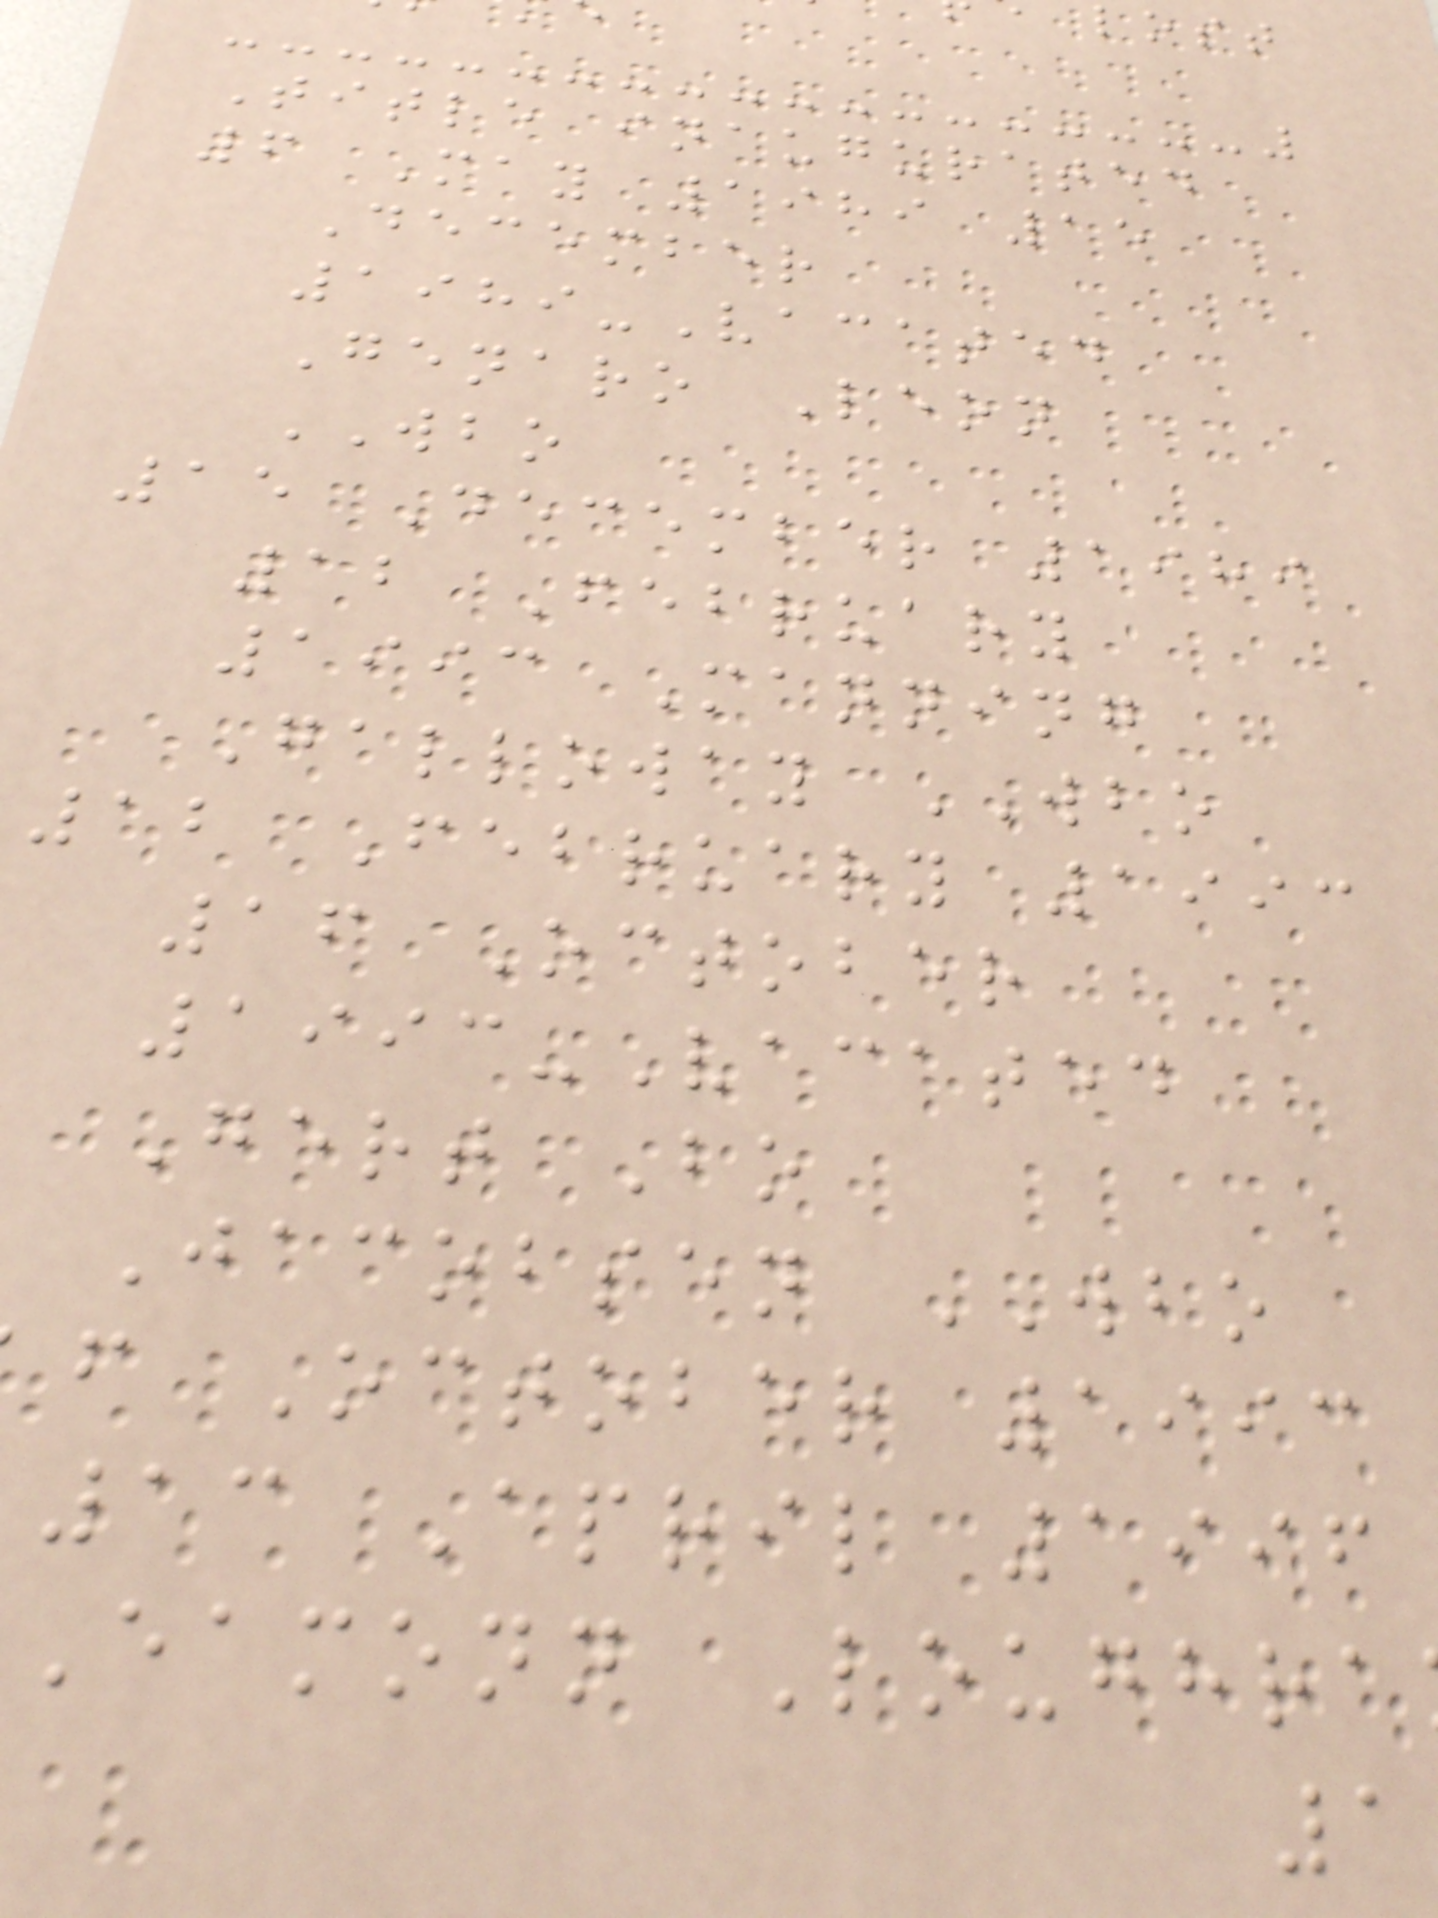Title inaugurated
6 May 1989 15
December
1989-Vacated
Genaro Leon
WBO
15 December 1989
12 February
1993 Manning
Galloway WBO
12 February 1993
16 October
1993-Vacated
Gert Bo
Jacobsen WBO
f October 1993
13 April 1996
Eamonn Loughra
